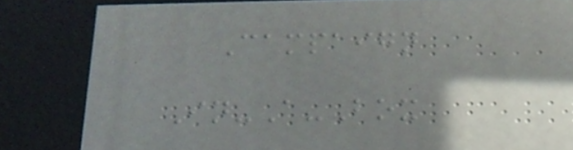Campaign
In-A-Box
